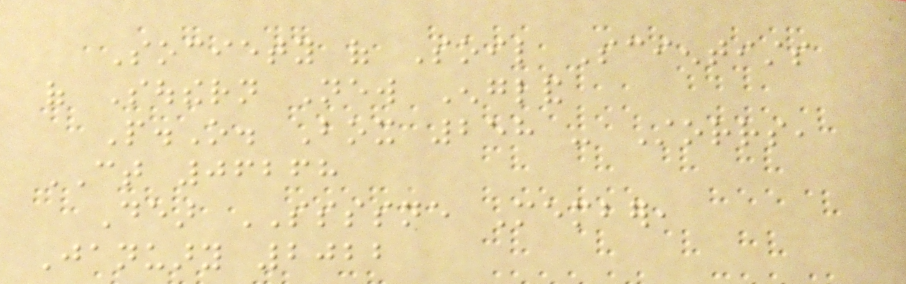Society of Soil Scientists
of Southern New England
P.O. Box 258 - Storrs,
CT 06268
Dear SSSSNE Member,
January 2022
